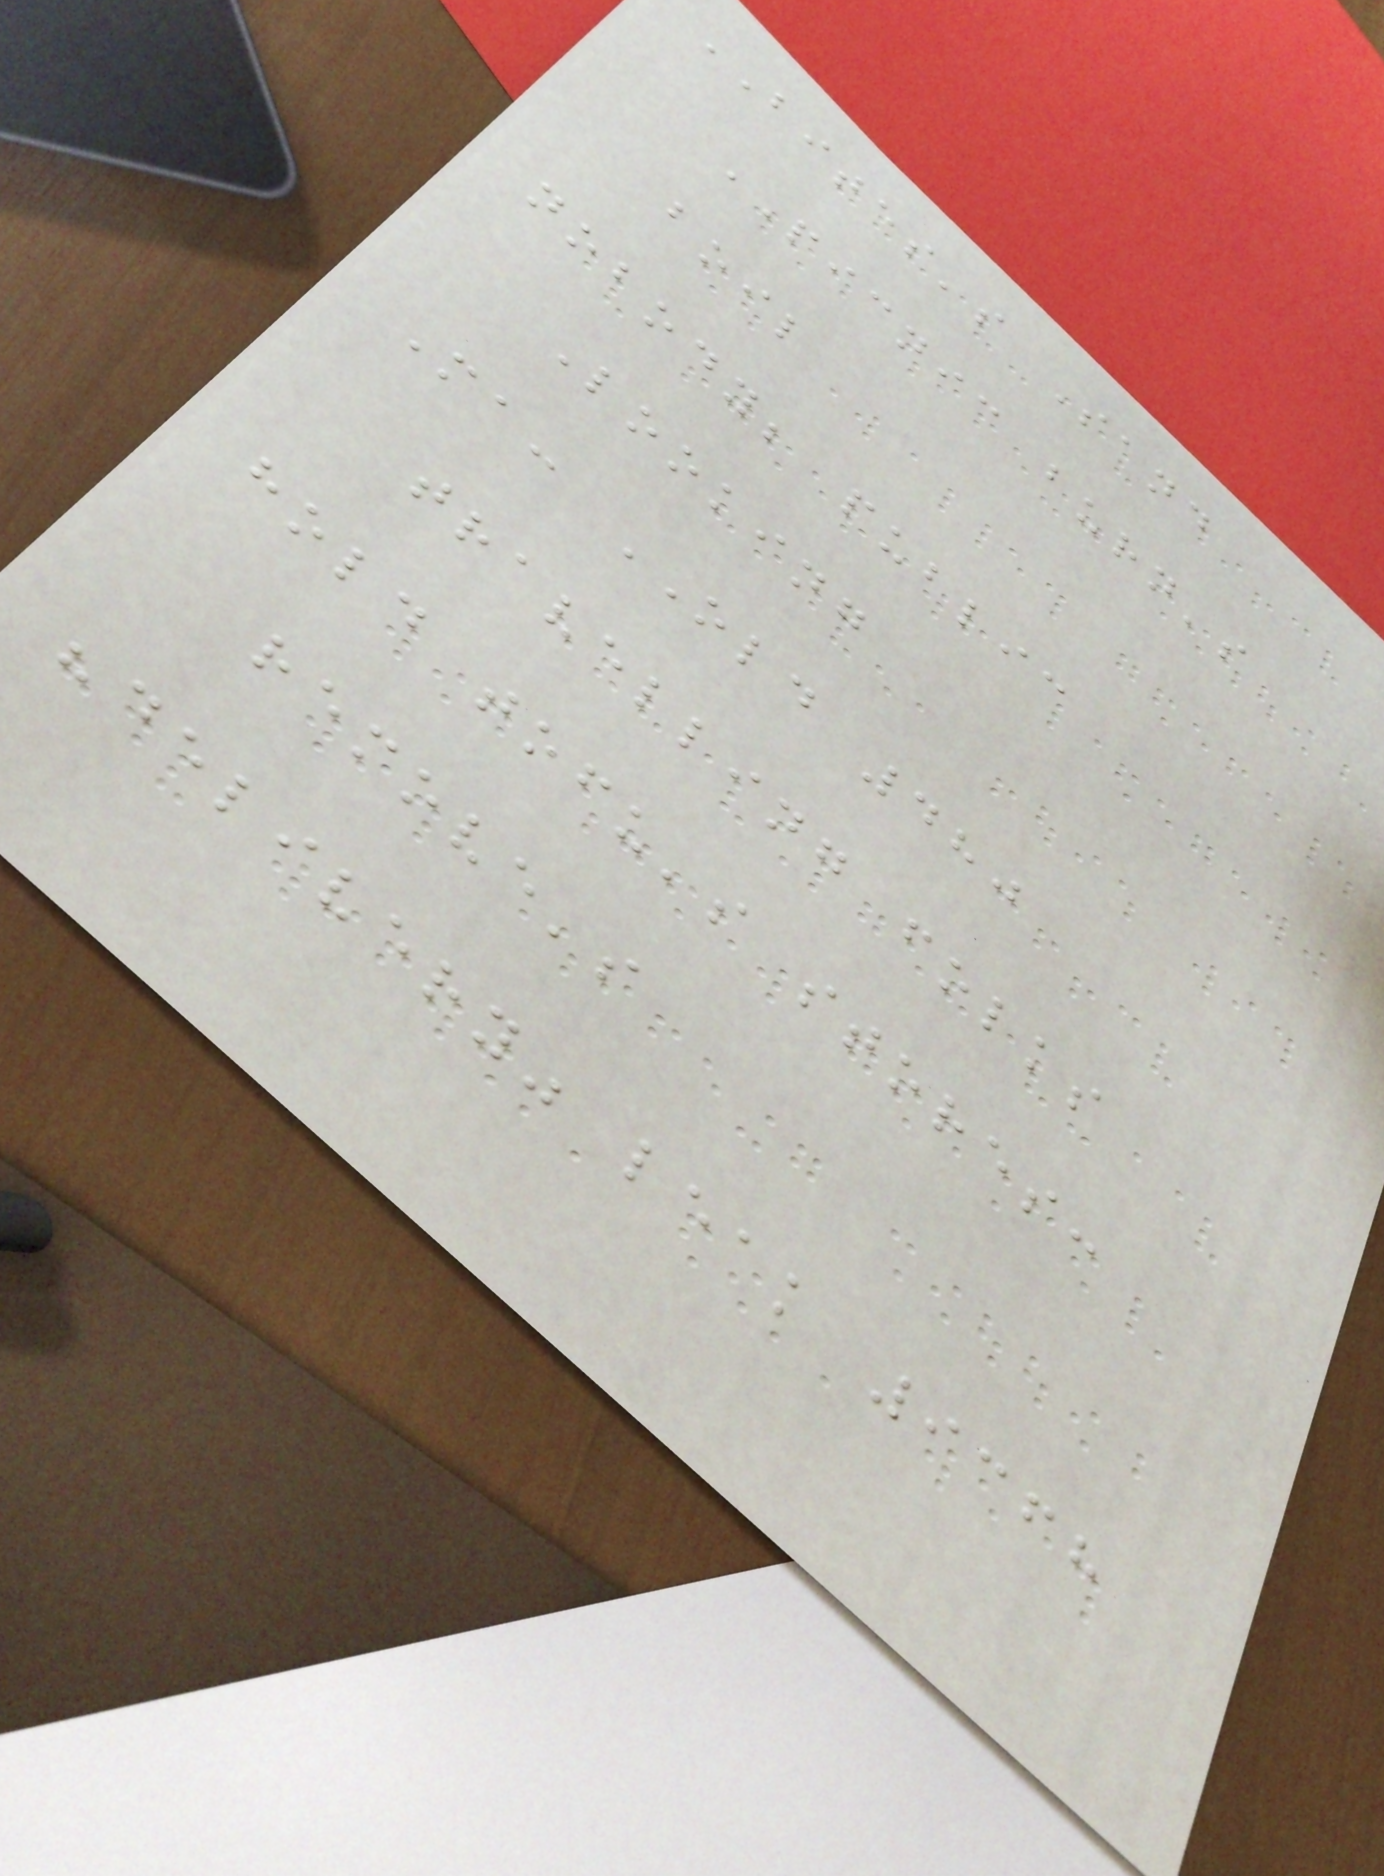BITES's Sand
PICNIC burn's
boil
nobody; public
Looking
Ma: OLD 480
travelling folks
hold tofu's stores:
remove's
"delivery" leak 9368
